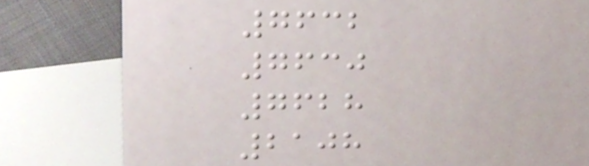7632
7630
7628
2108
